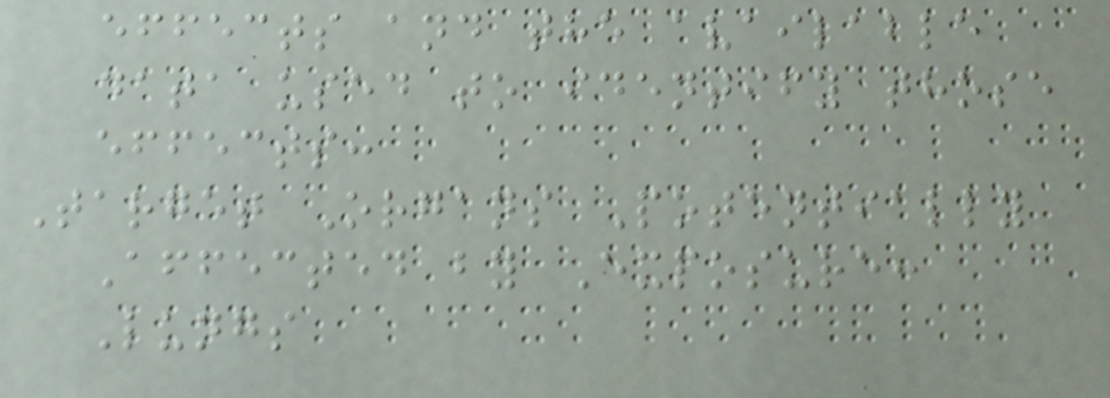effects and the available
data used to identify those
effects:
Target Organs Potentially
Affected by Exposure:
Lungs
